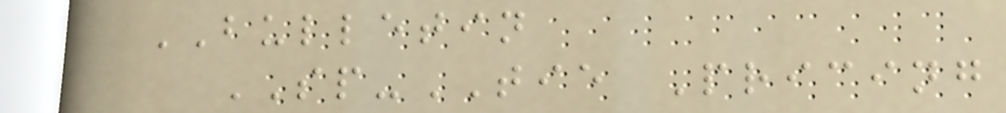BULLETIN
SP-TIE Pricing
